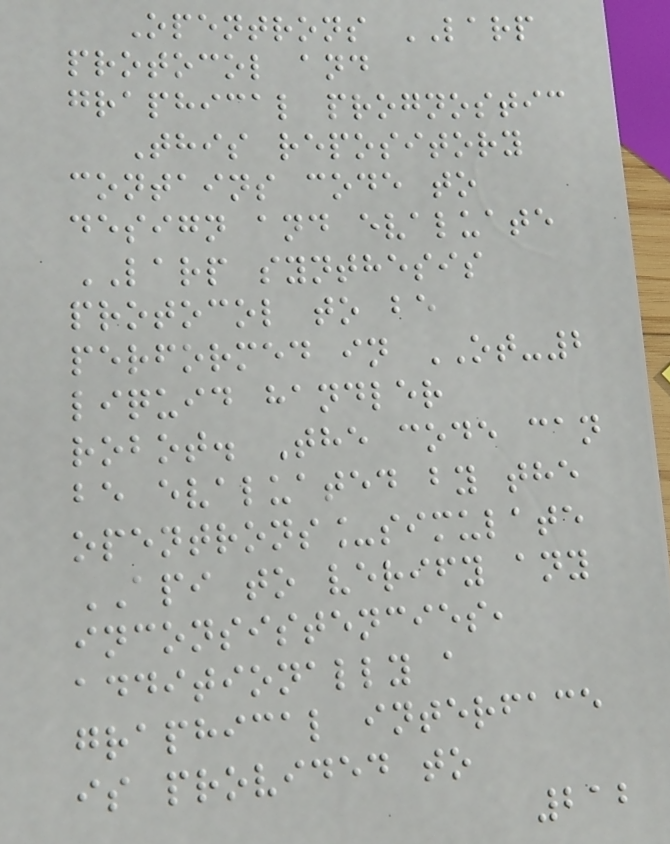Opentrons LARP
protocol and
graphical prognostic
This repository
contains code to
design and evaluate
LARP synthesis
protocol to be
performed in OT-2
liquid handler
robot. The code can
be evaluated by the
opentrons_simulate
API to verify any
inconsistencies,
additionally a
graphical interface
is provided to
212
